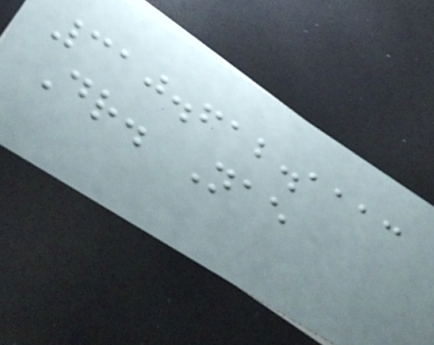310.612.1113
Dr. Nae
